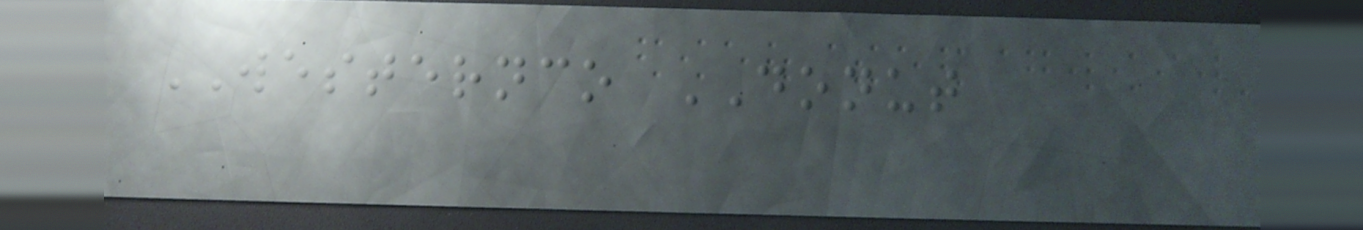WESTERNCO DONUT
